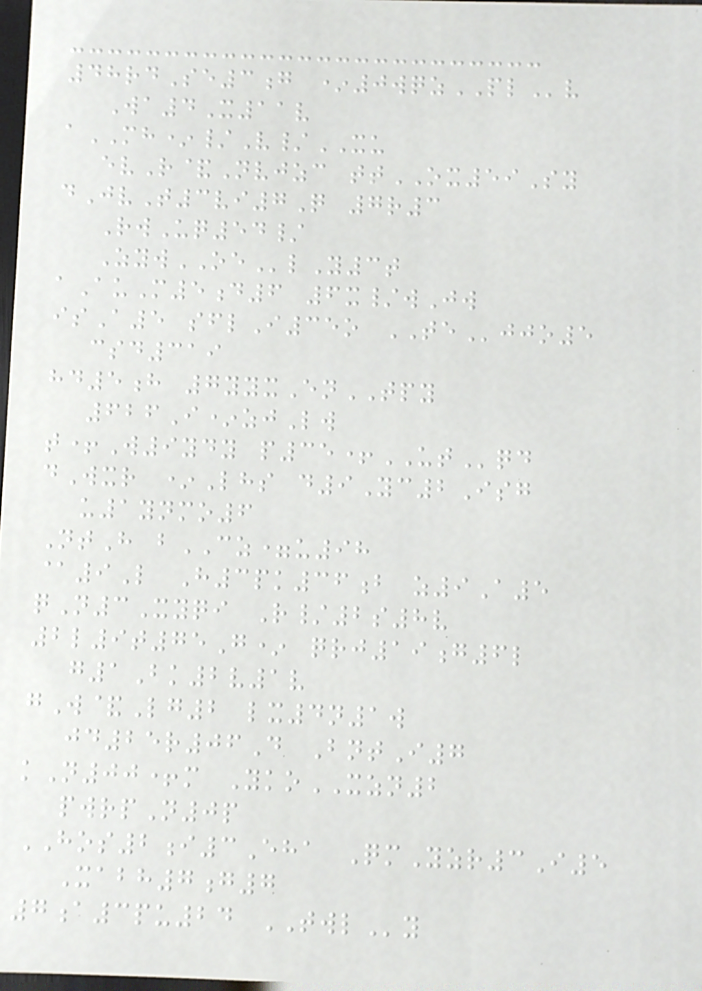48rdSe3g *0wqzPLv
Wa4X11v
aMH*/V/XU
evR&Nvjzc ttOX59Sy
dJvT3vi7Q 7r3
RwUq54/
ZywOElY3t
aAuM5d6 6x/wJw
isA5 sflI35o TEjjo5
csd319
hd5h 7yyxEnTPY
626I*zjLw
t+W9ydy p35+UTqd
dWxr *Lhs d9Yc2Isg
u1ynmo6
NtH bCZ=u98
@9L H3pk36b z9A5
qN3Xyqi R/2s8v
2l9t75G* qrj19g6l
g1Bk2v1v
gW&Lg2 lx4n1w
jd25r06D BntI7
kN00+m YkoXZN2
pwrpN0p
HOS2i3Eha QmYzr3I5
Xabh7g7
7a3pu24 TWLy
